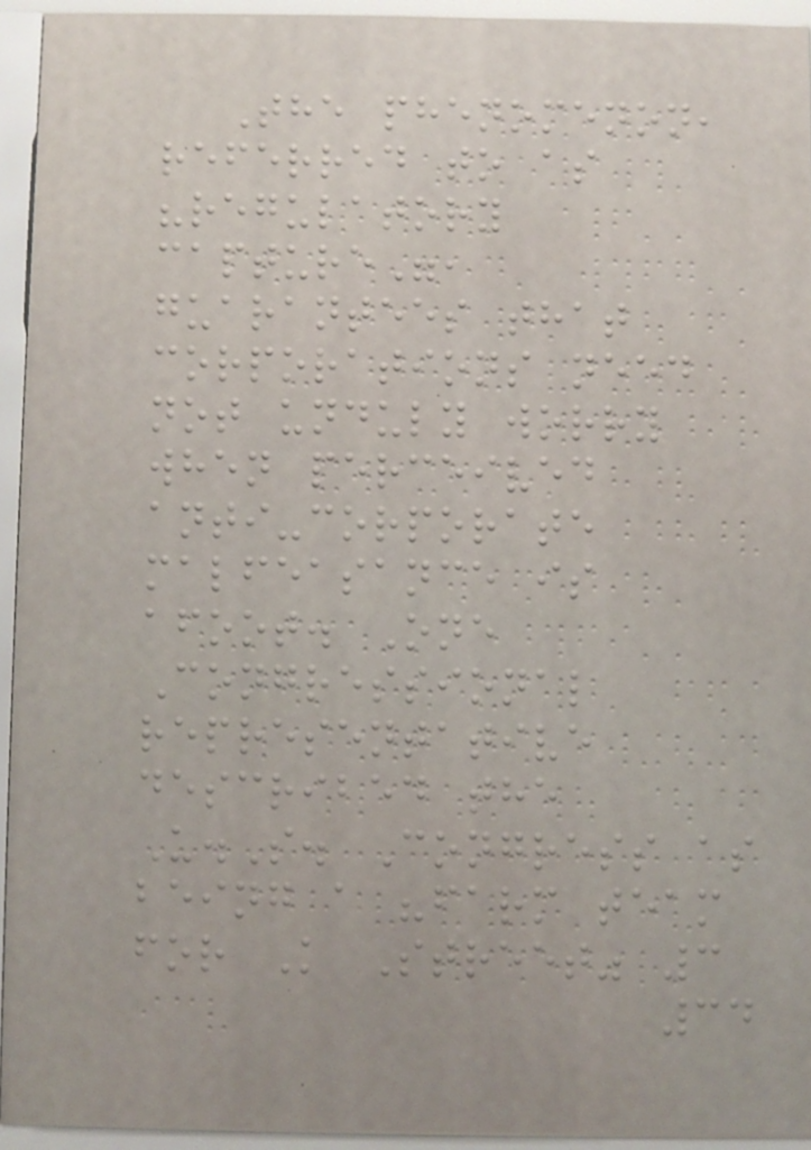The phenomenon,
referred to as
"regulatory
capture",
guarantees that
corporations need
not unduly worry
when perceived
anti-corporate
malfeasance is
afoot. One
Congressional
representative
described the
U.S. Congress as
being a "farm team
for K Street" 3
34
